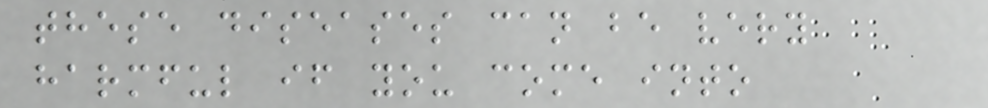these diseases can be very
harmful if you come into
